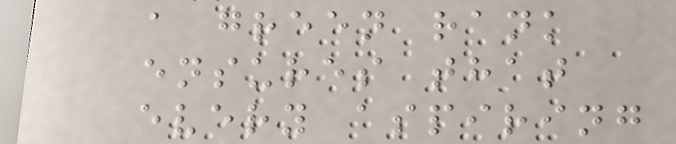a green rank
ensures that
every aspiring
